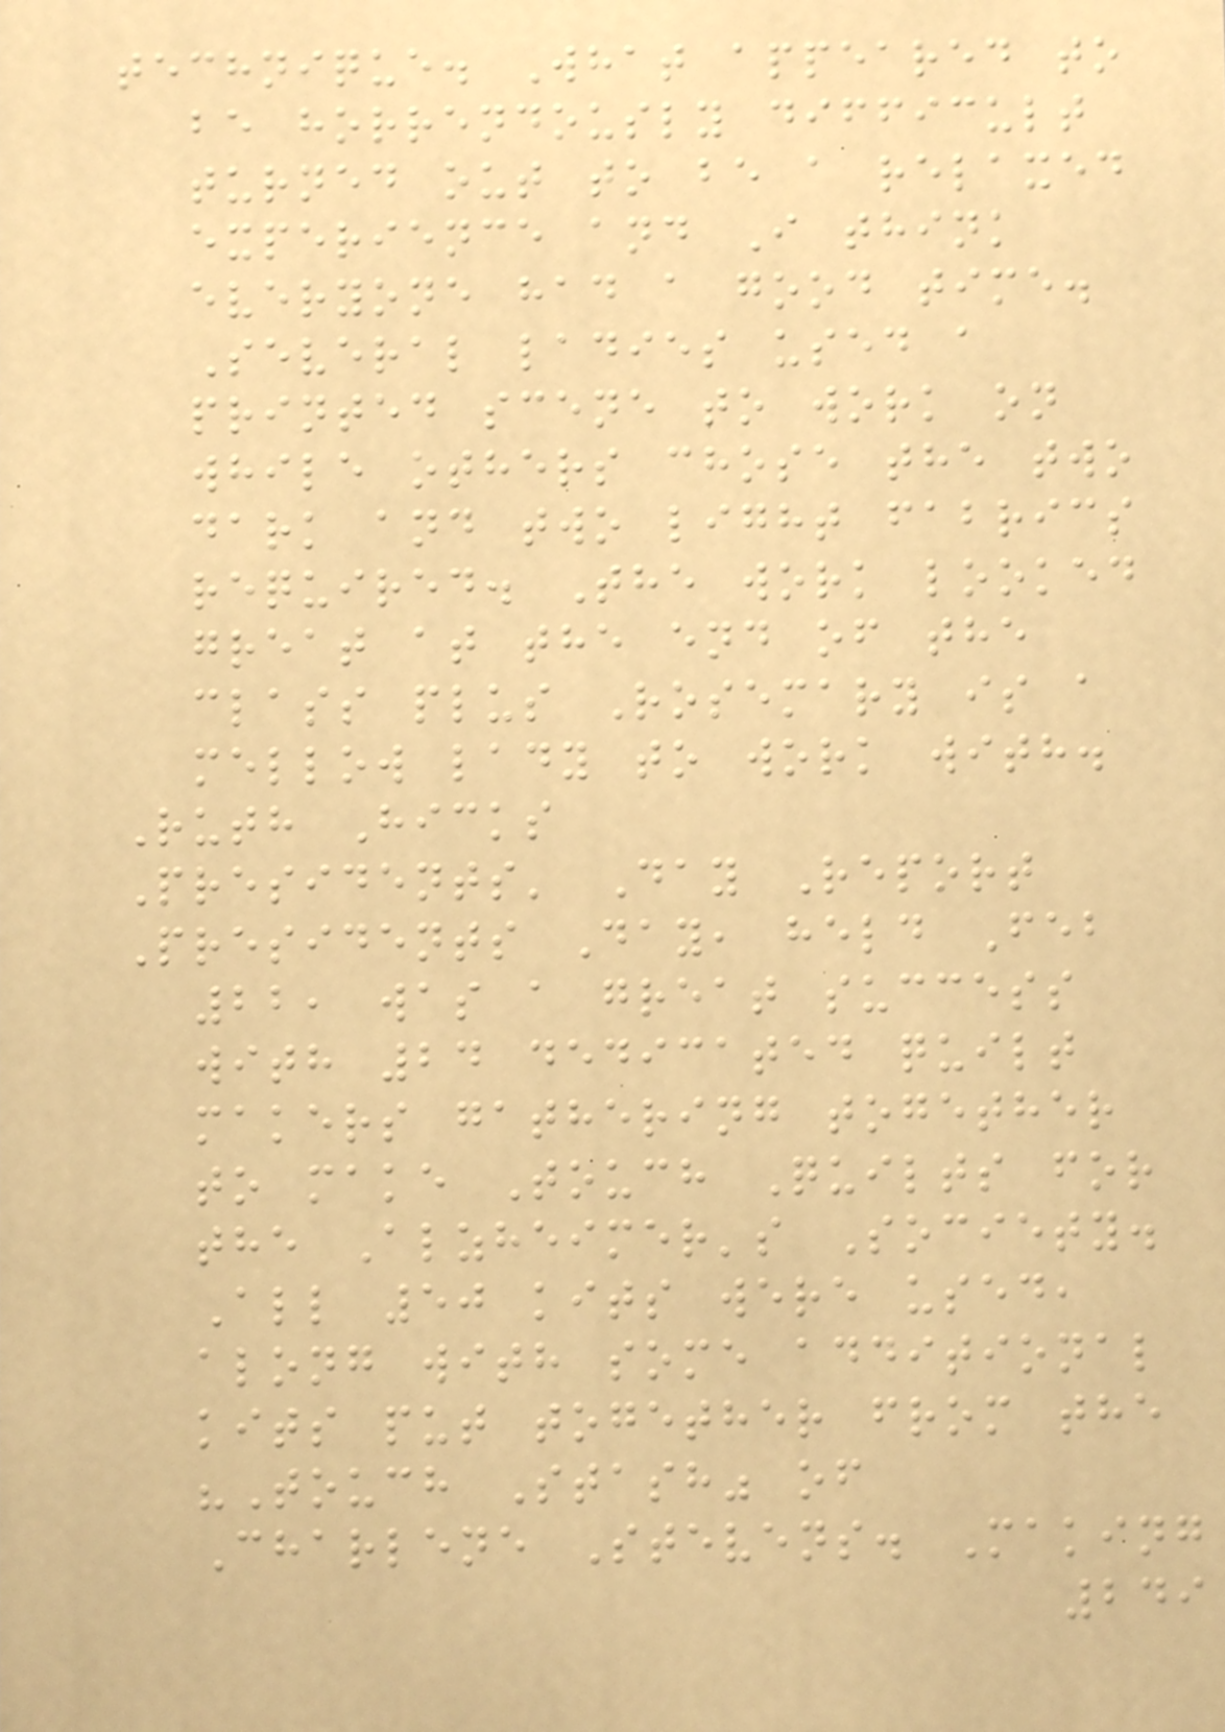technique. What appeared to
be horrendously difficult
turned out to be a relaxed
experience and I think
everyone had a good time.
Several ladies used a
printed scene to work on
while others chose the two
dark and two light fabrics
required. The work looked
great at the end of the
class plus Rosemary is a
mellow lady to work with.
Ruth Hicks
Presidents' Day Report
Presidents Day, held Feb
22, was a great success
with 24 dedicated quilt
makers gathering together
to make Touch Quilts for
the Alzheimer's Society.
All 50 kits were used,
along with some additional
kits put together from the
"Touch Stash" of
Charlene Stevens. Making
249
